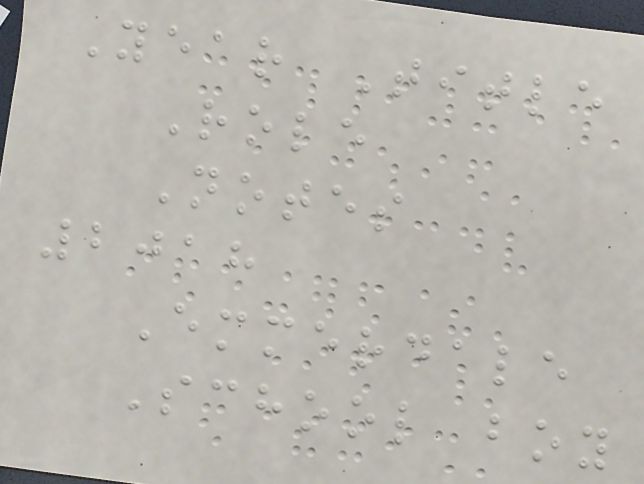Year Title
Role
Notes
2018
Emmerdale
School boy
